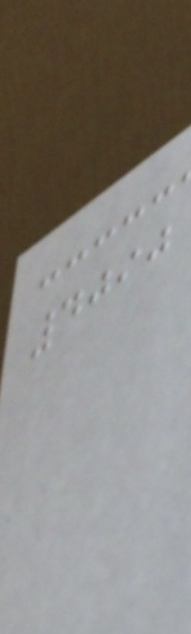4090
